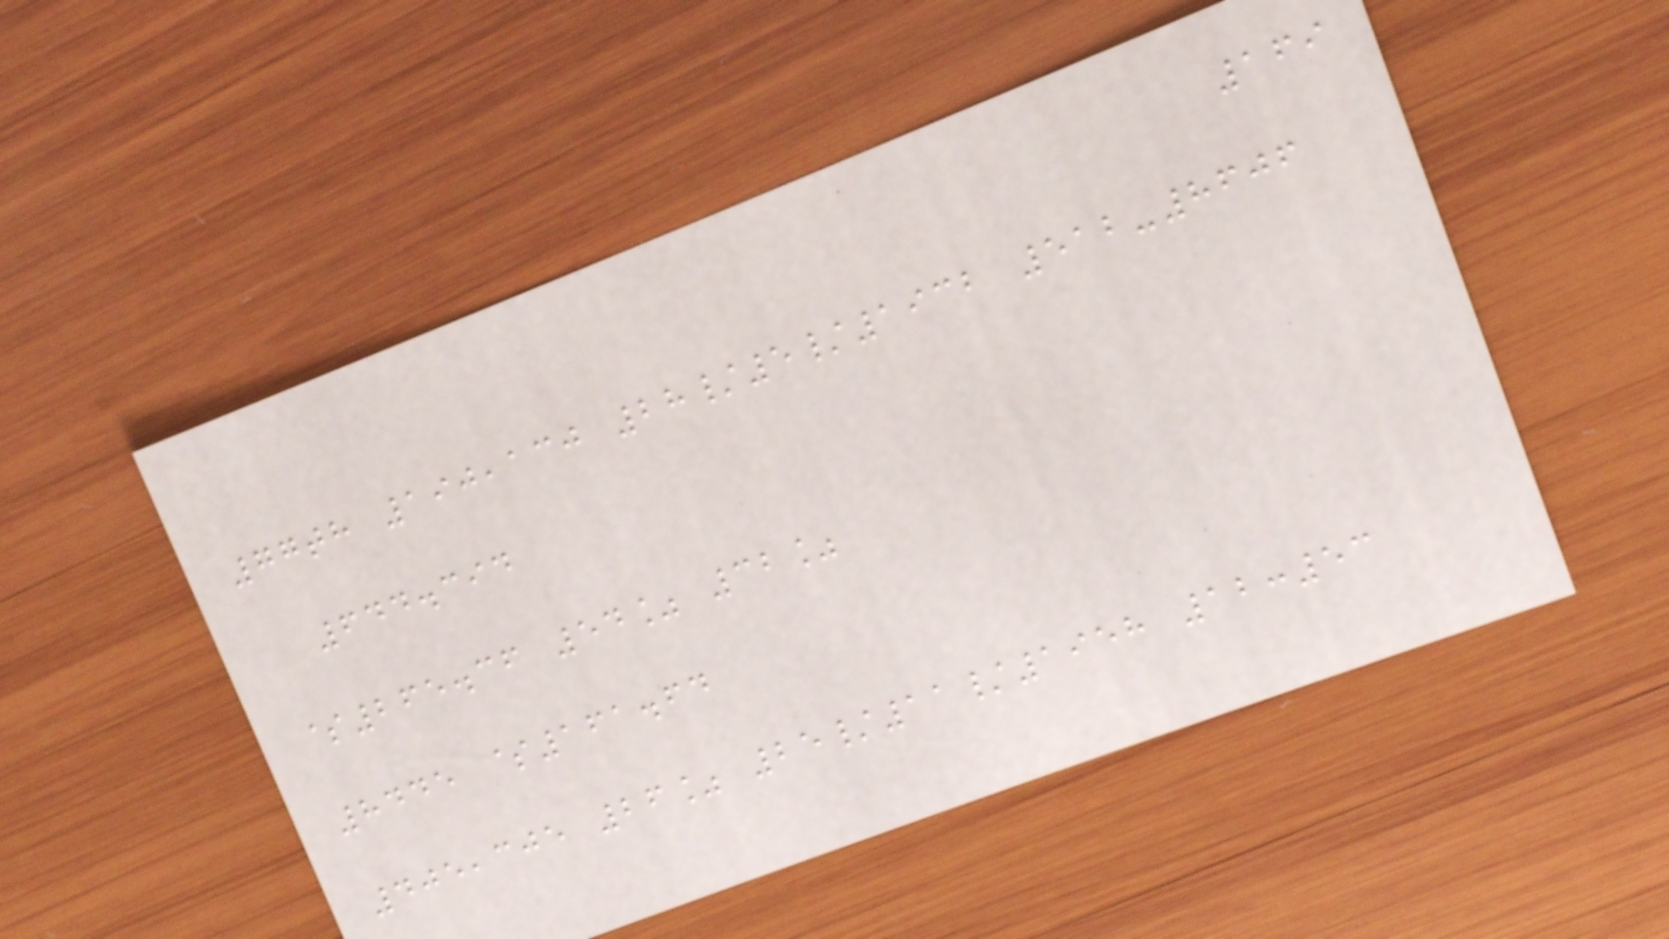169
77th 190,130 28/5/1932 512-8606
644.394
$265.36 54% 32%
8445 $161.64
405,305 26% 25/11/1958 12:53
